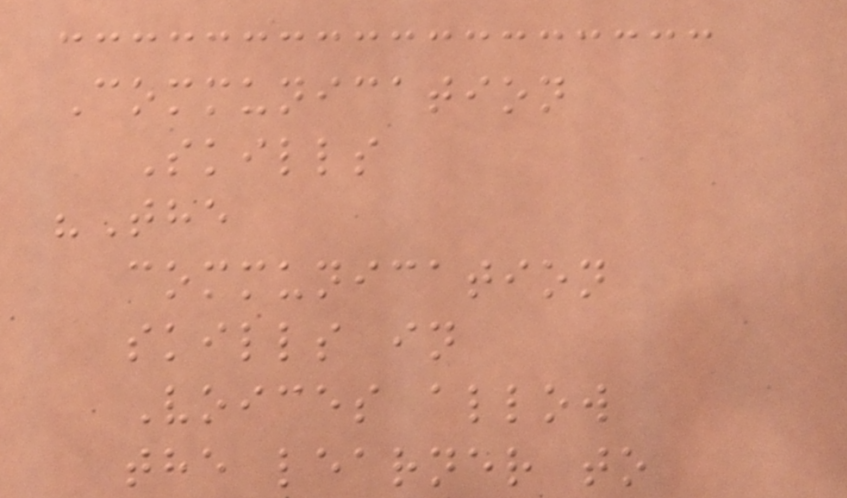Communication
Skills
"The
communication
skills in
Voices allow
the learner to
